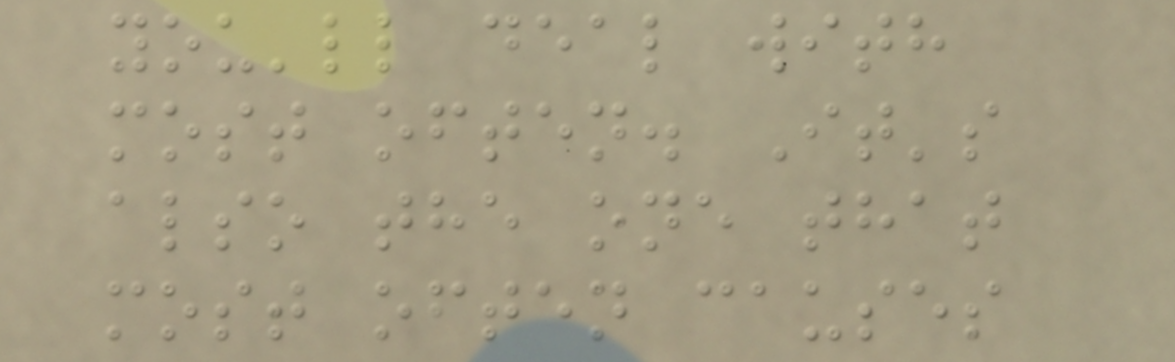you'll deal with
most often. It's
also the one that
most often causes
